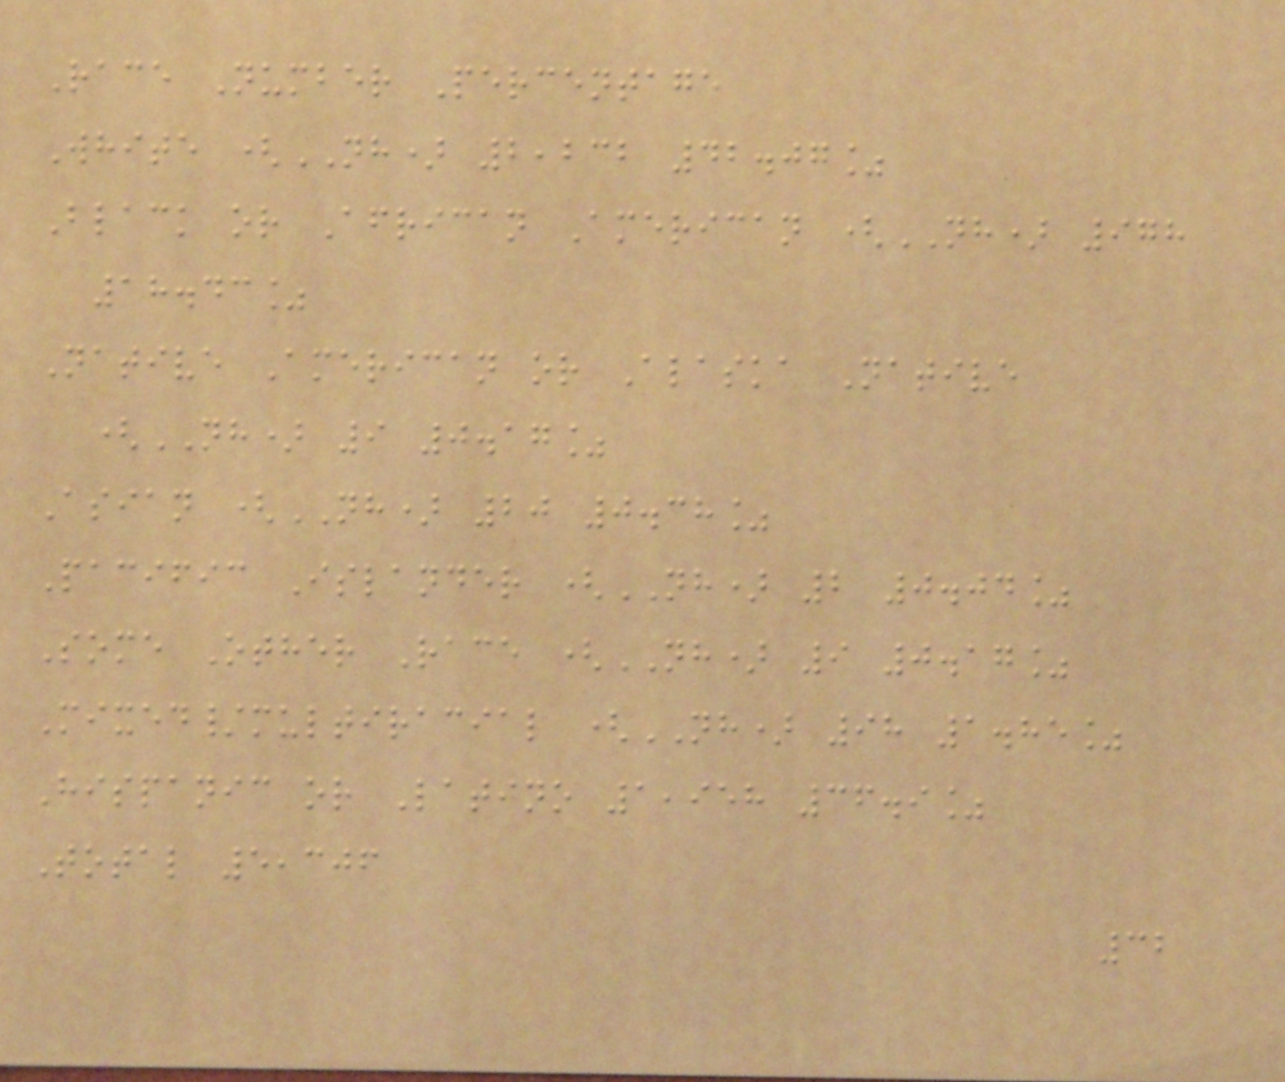Race Number Percentage
White (NH) 2,232 42.07%
Black or African American (NH) 978
18.43%
Native American or Alaska Native
(NH) 9 0.17%
Asian (NH) 20 0.38%
Pacific Islander (NH) 2 0.04%
Some Other Race (NH) 9 0.17%
Mixed/multiracial (NH) 98 1.85%
Hispanic or Latino 1,958 36.9%
Total 5,306
32
